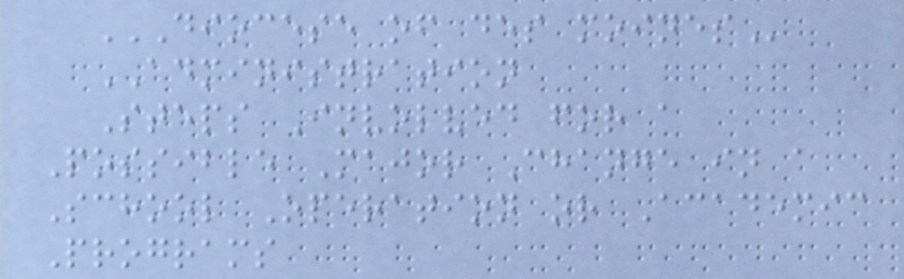DIOCESE OF DES MOINES
ADMINISTRATION
Steps Involved for a
Possible Major Change in a
School Operation or Academic
Programs
